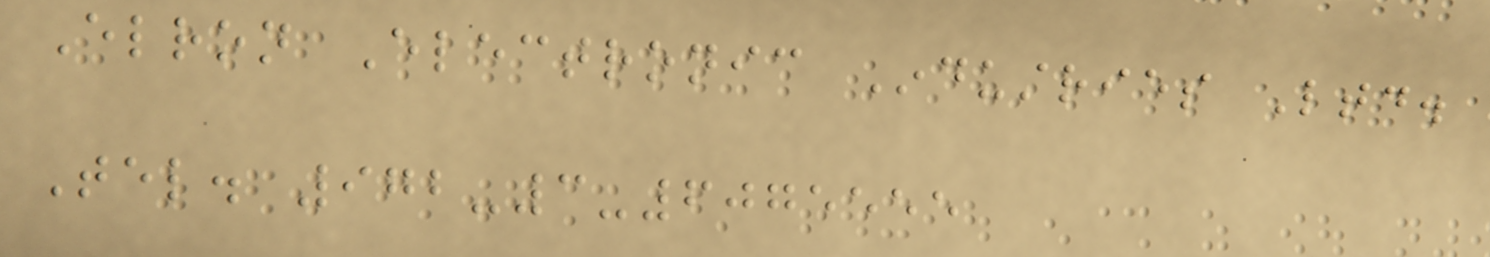Elron Electronic Industries Ltd.
Tel. 972-3-6075555
